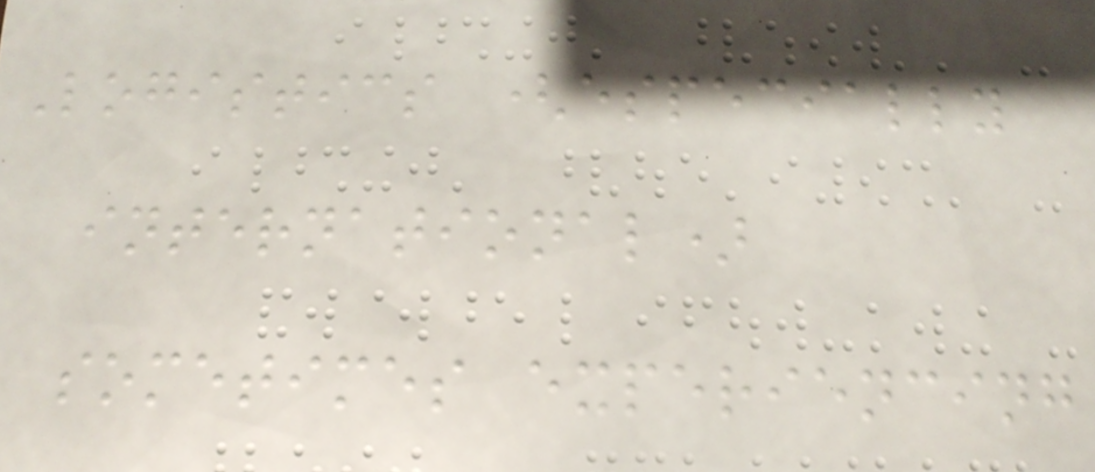Logistics (especially
international)
sometimes experiencing
